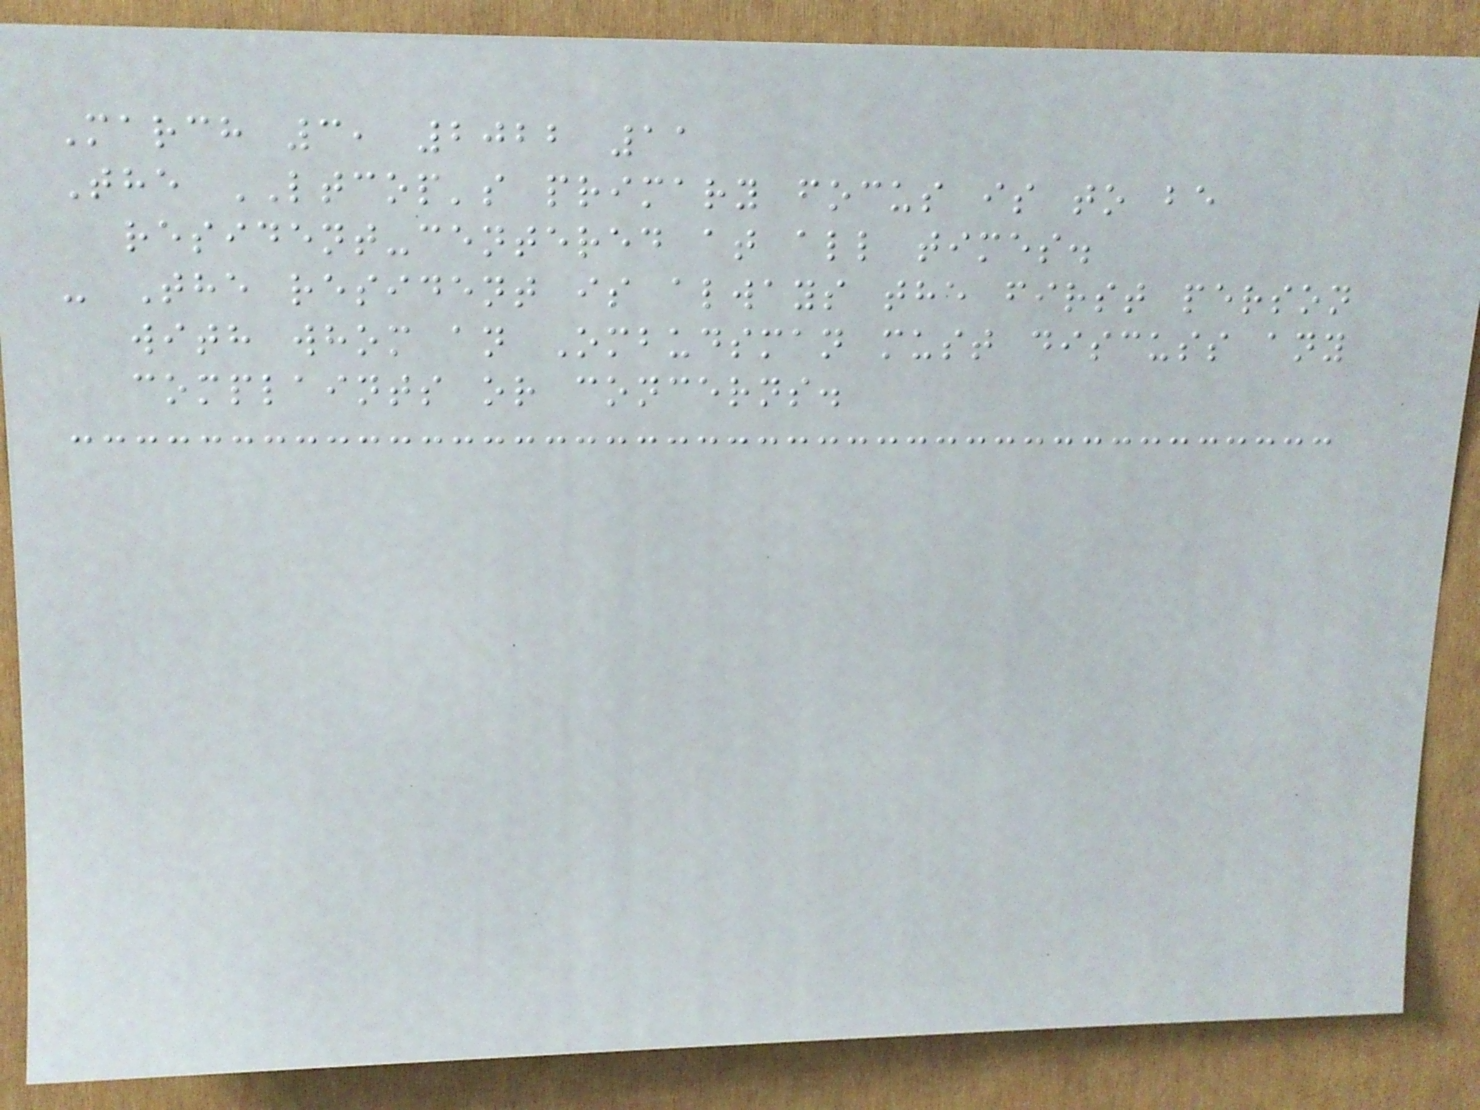March 3, 2022 11
The LTCOP's primary focus is to be
resident-centered at all times.
- The resident is always the first person
with whom an Ombudsman must discuss any
complaints or concerns.
